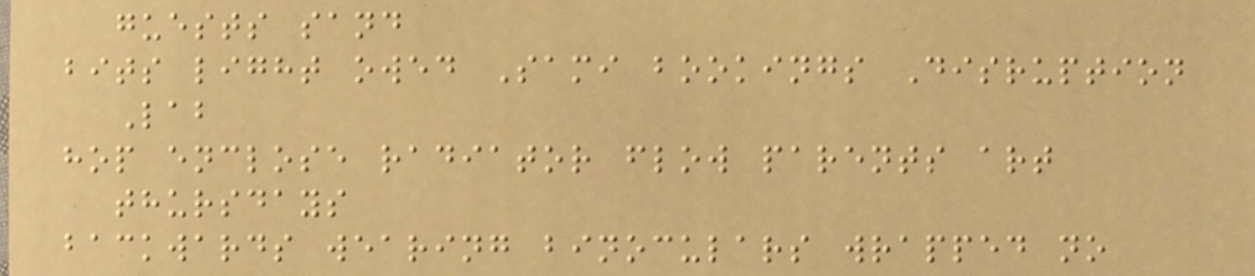guests sand
bits light owed Sami bookings Disruption
Lab
hop enclose radiator flow parents art
thursdays
backwards wearing binoculars wrapped no
